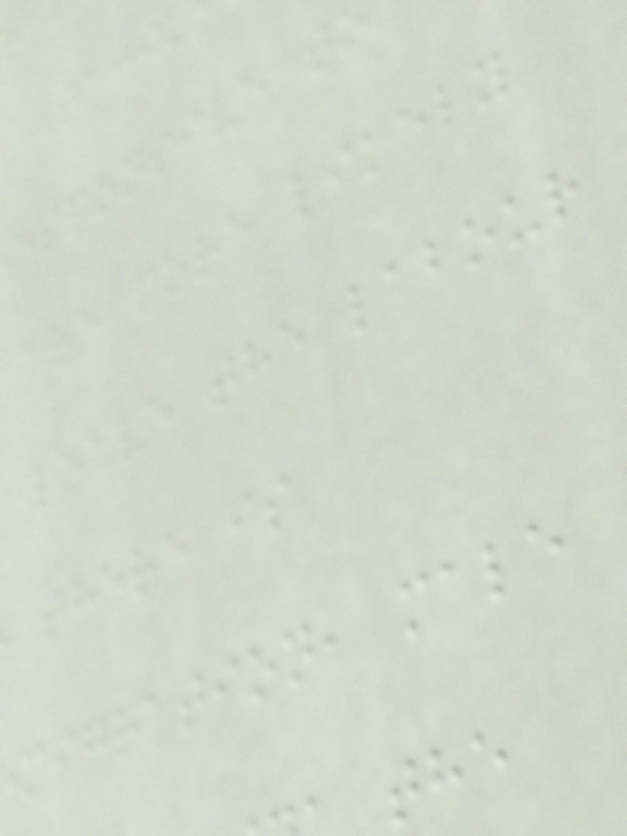esponsive to
are more likely
leave the labour
there is
migration, male
